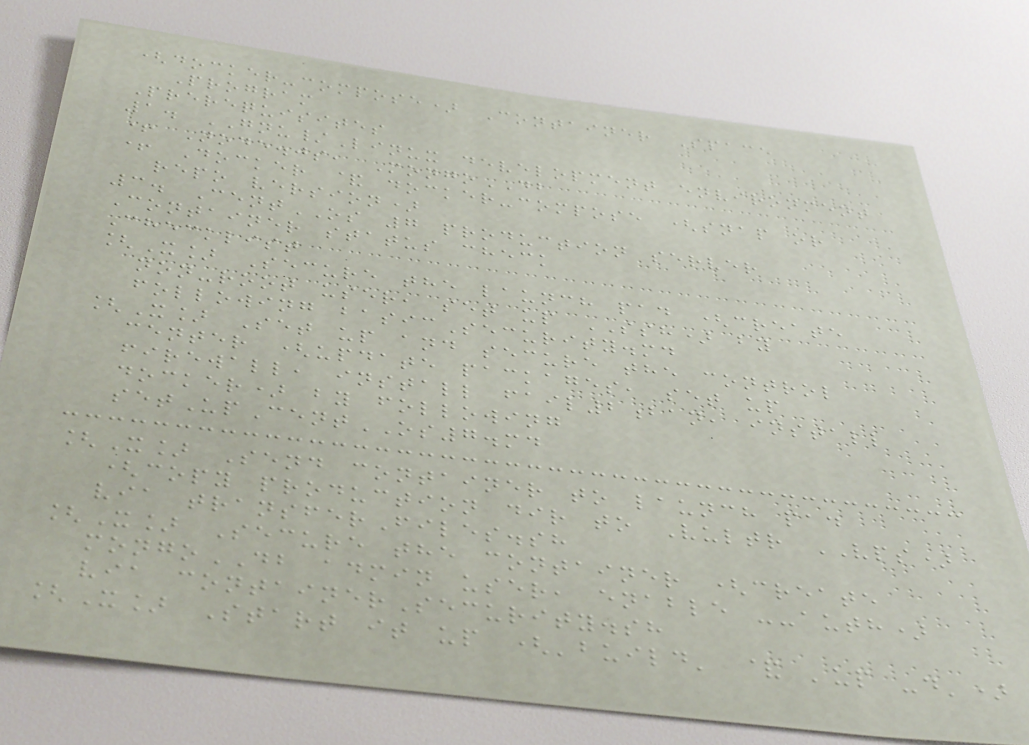(docker-compose) Container Space
Program
Prerequisites
1. GNU/Linux development environment
+ Node.js, MongoDB
+ Docker & docker-compose (snap or
repo version)
3. CentOS 7 production server
Container status check
Checklist
[X] Secure the launch pad (create
non-root user, set up SSH) by
following basicSecurity.md
[X] Set up and secure the control
center (update packages, set up
firewall, install fail2ban, install
docker) by following
setUpCentOS7.md
[X] Send container to launch pad
(copy production dir to Vultr VPS)
via transferFiles.sh
[X] Secure the container (create
mongoDB admin user, enable --auth)
via containerSecurity.sh
[X] Start it up ('build' & 'up -d')
